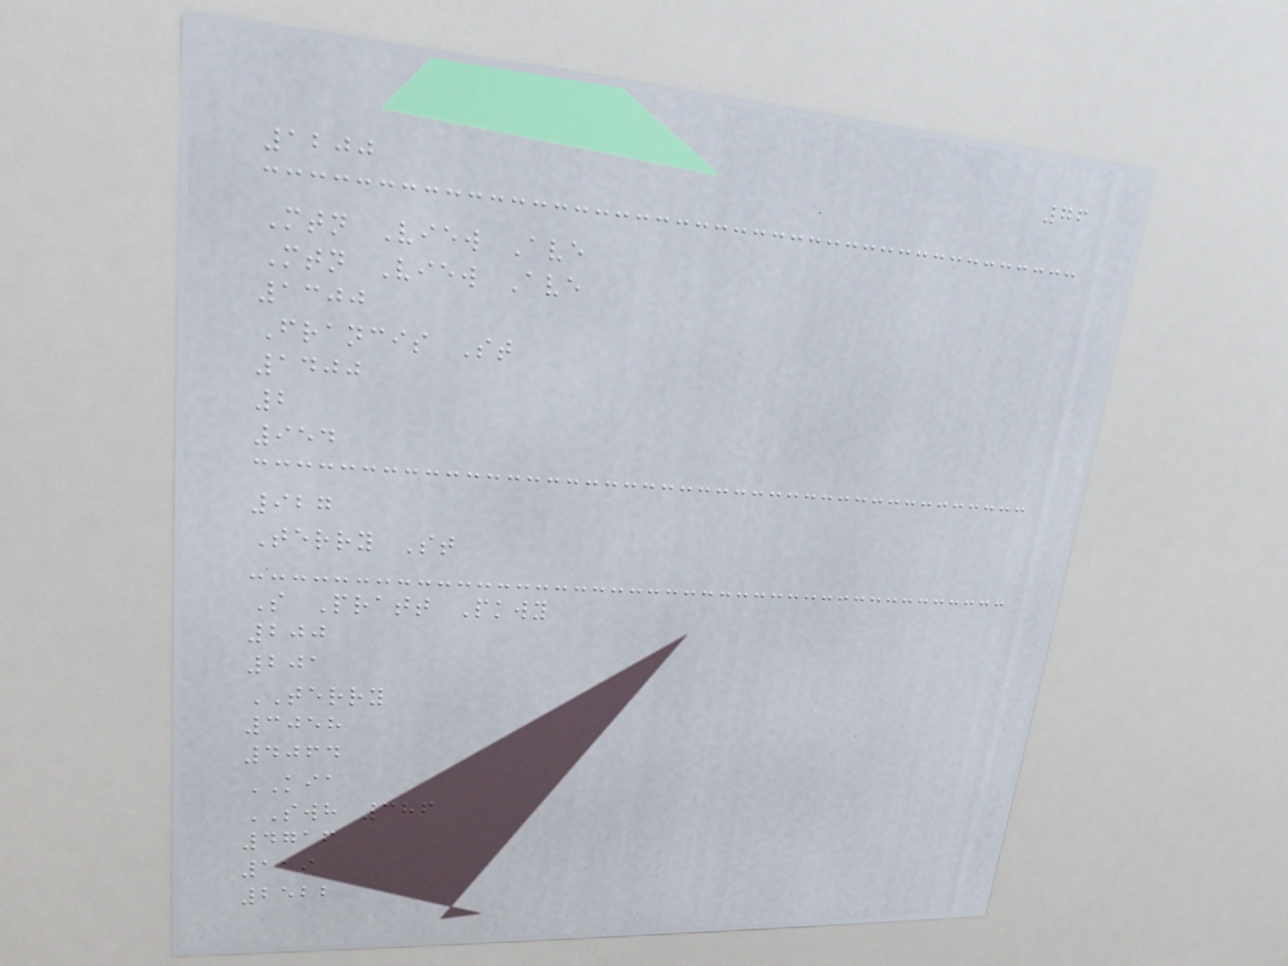76
1200
Mtn View Ave
Mtn View Ave
1300
Francis St
1400
2
954
927
Terry St
S Pratt Pkwy
200
201
TERRY
3058
4064
KIA
SWH 386
4716
119
2522
